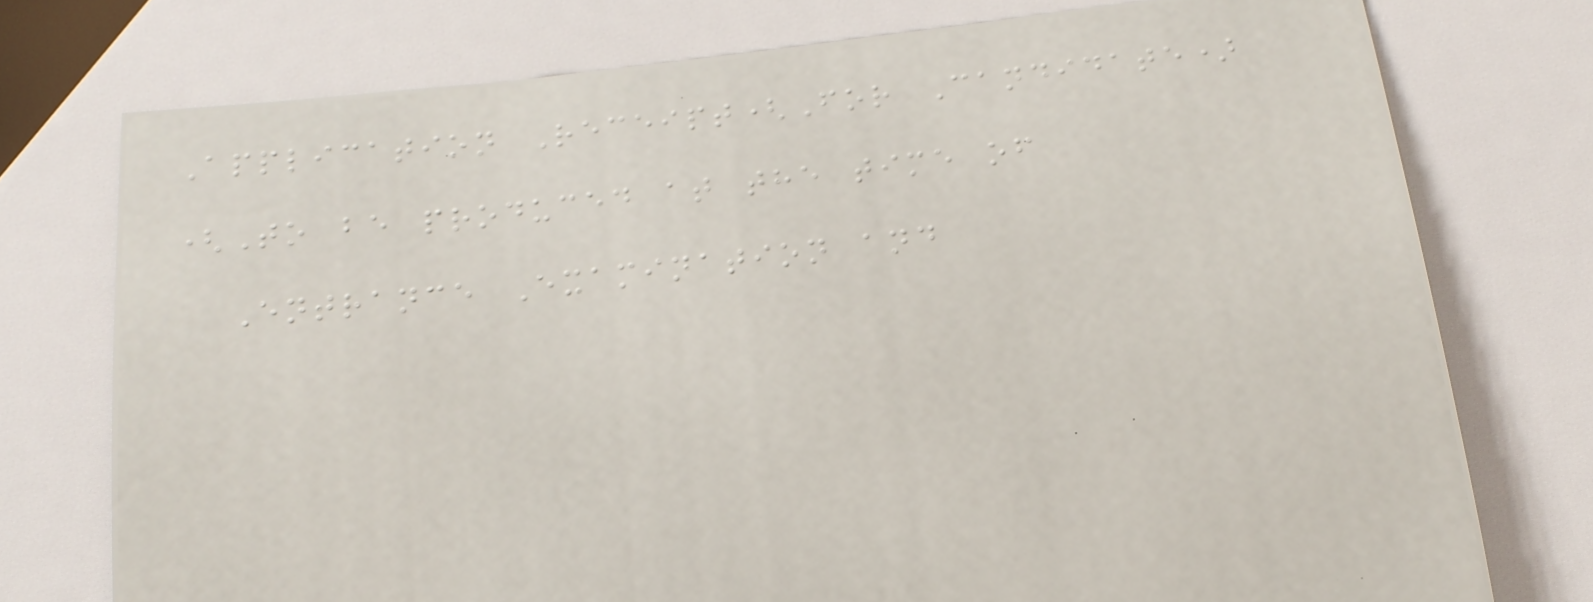Application Receipt(For Candidate)
(To be produced at the time of
Entrance Examination and
